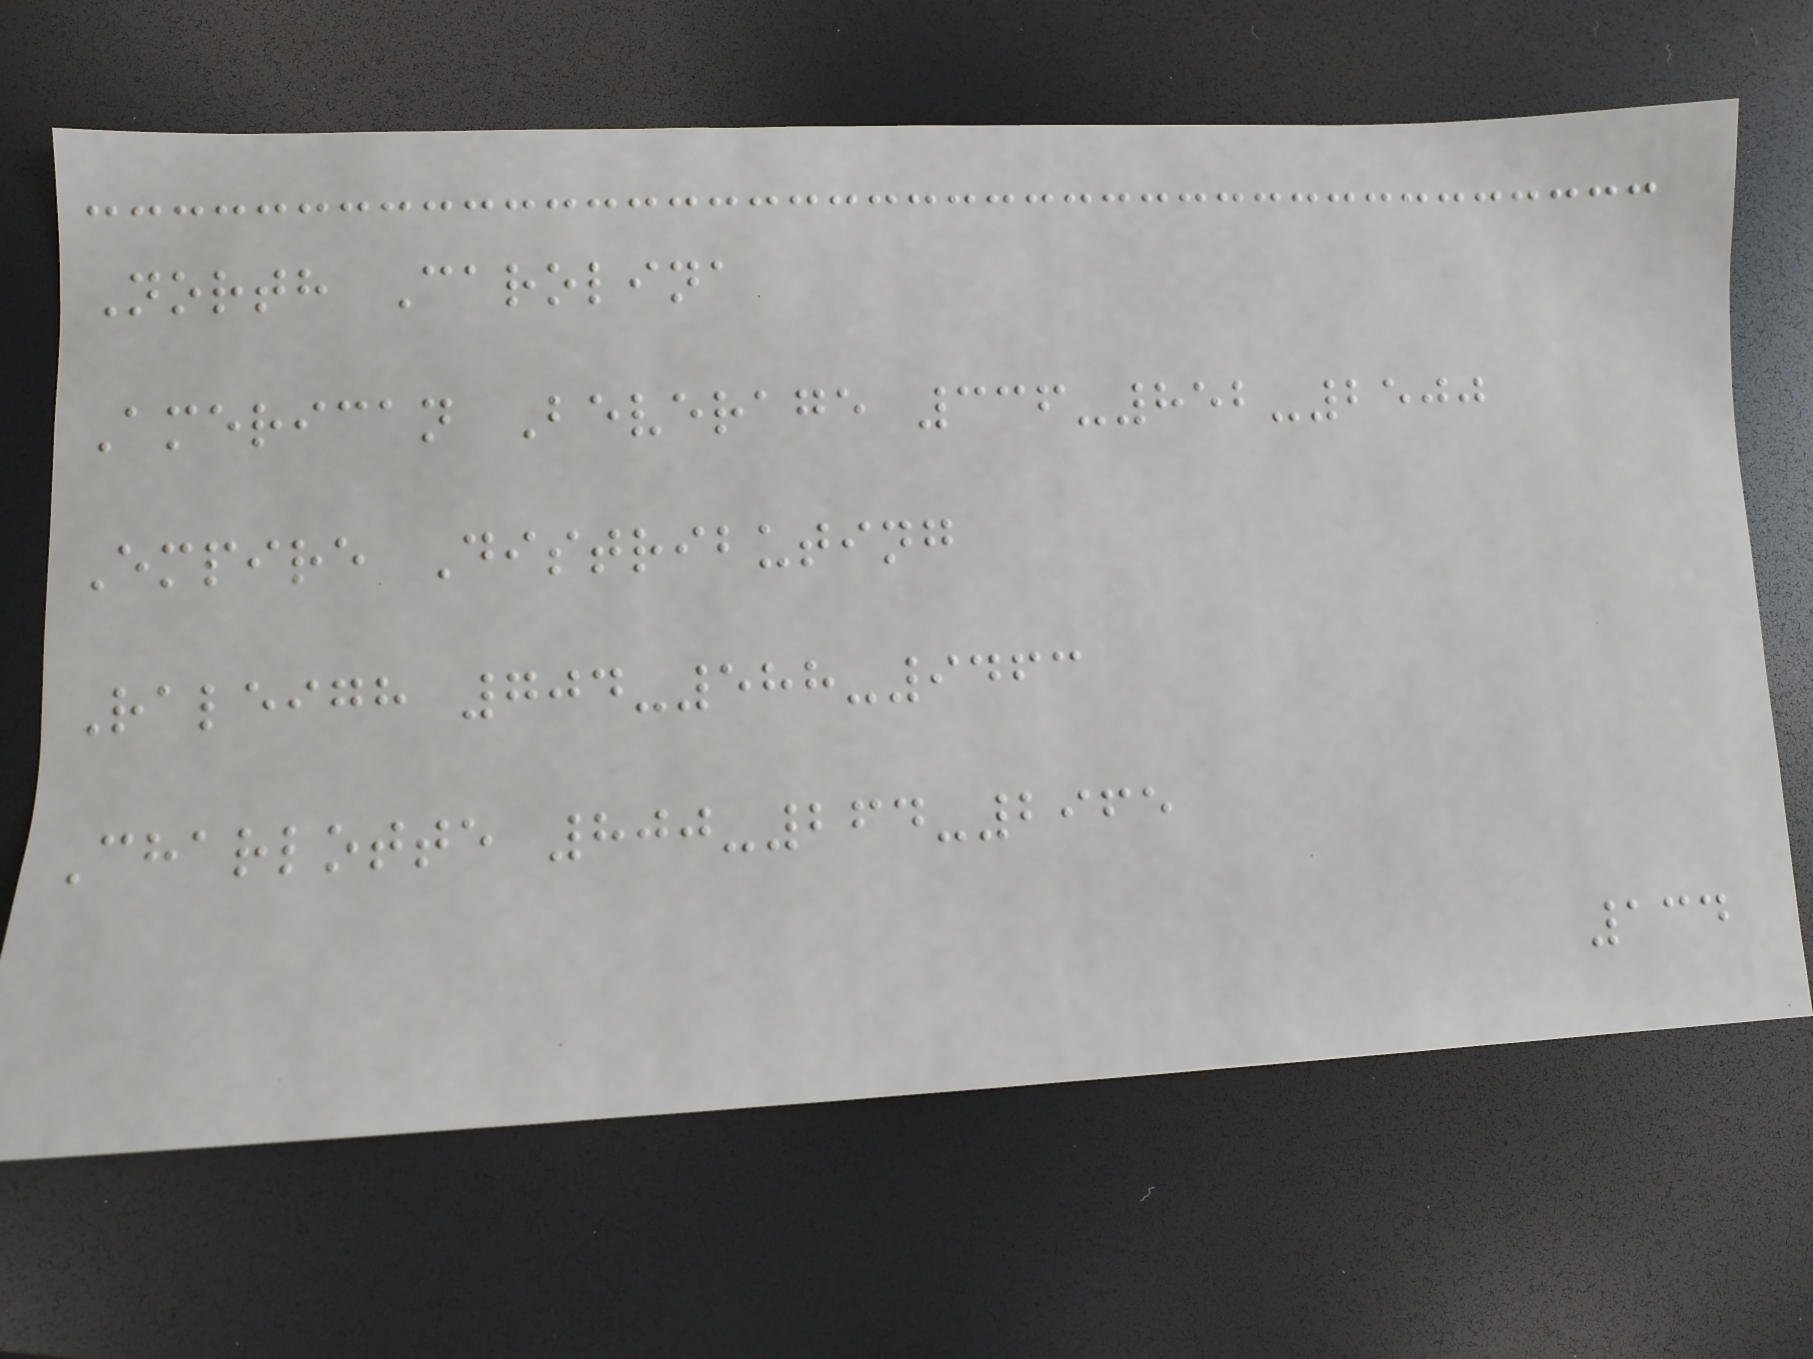North Carolina
American Beverage 336-852-2500
Empire Distributing
Raleigh 704-588-9463
Charlotte 800-264-2965
134
